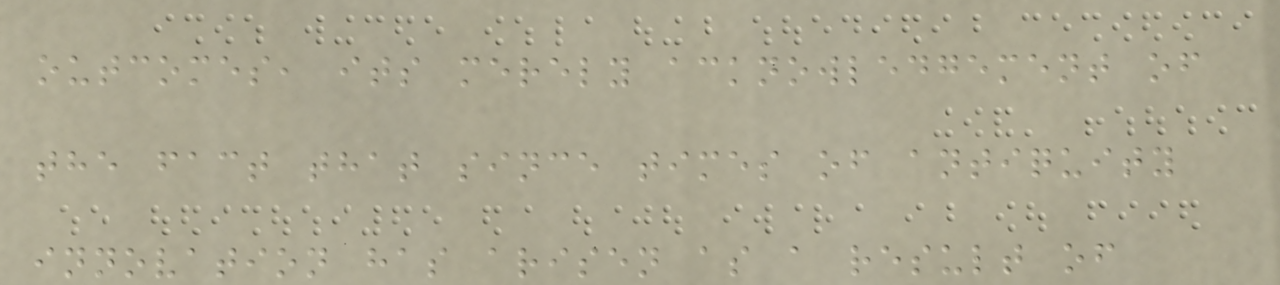outcomes, its merely acknowledgement of
the fact that since times of antiquity
innovation has arisen as a result of
